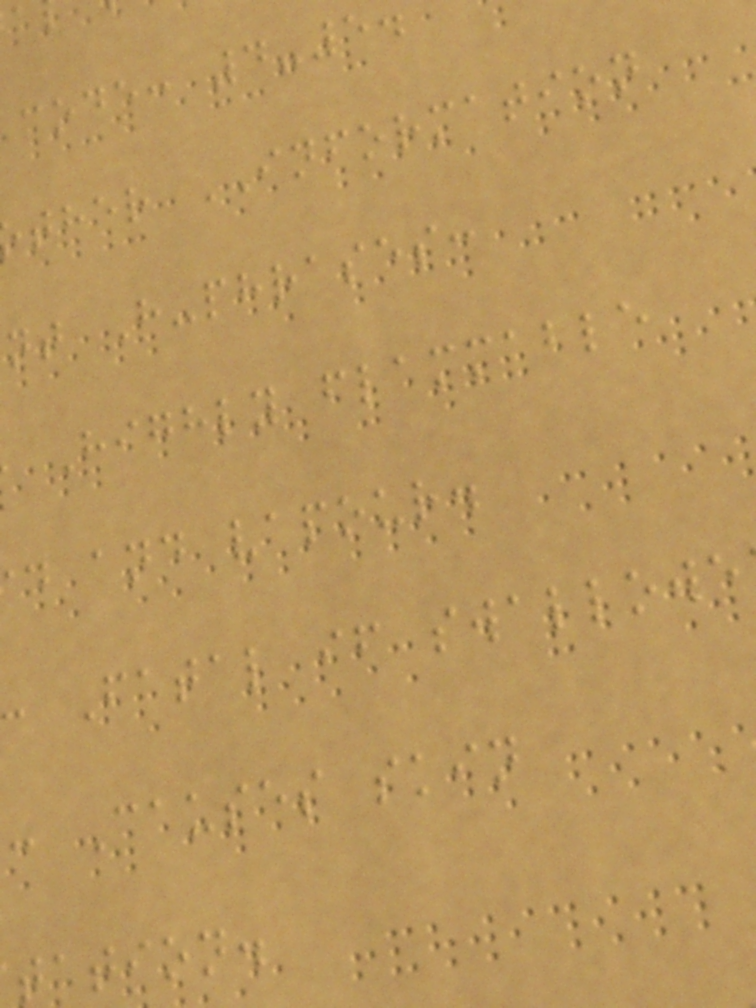code: 4-5
ther INFORMATION
nt H-phrases:
Highly flammable
d and vapour.
Fatal if swallowe
: Causes skin
tation.
